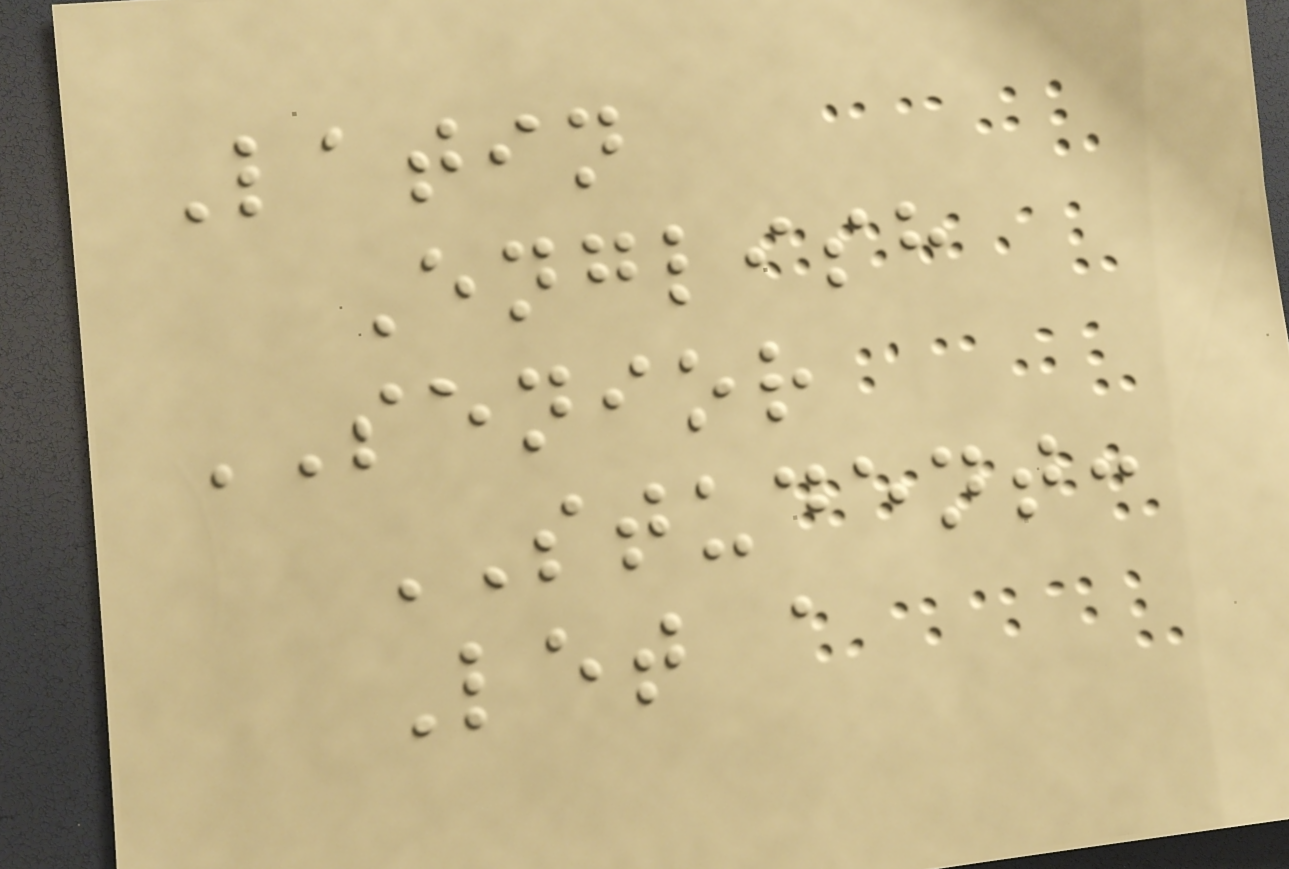Latin
English
SENIOR
STUDENT:
Let a
